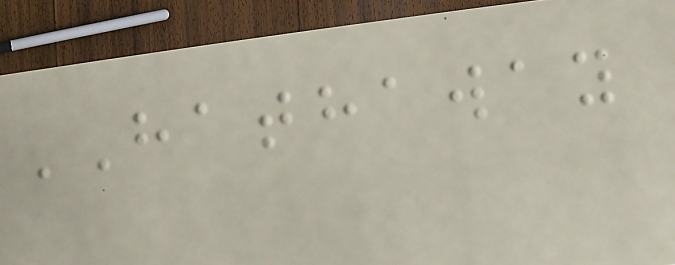HATHAWAY
